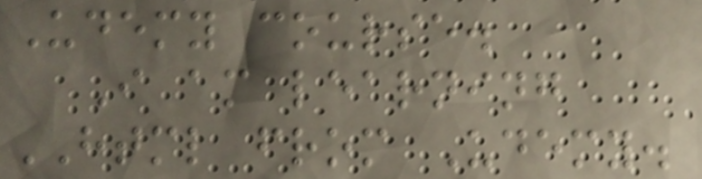Udemy course.
I am learning
HTML from Udemy.
